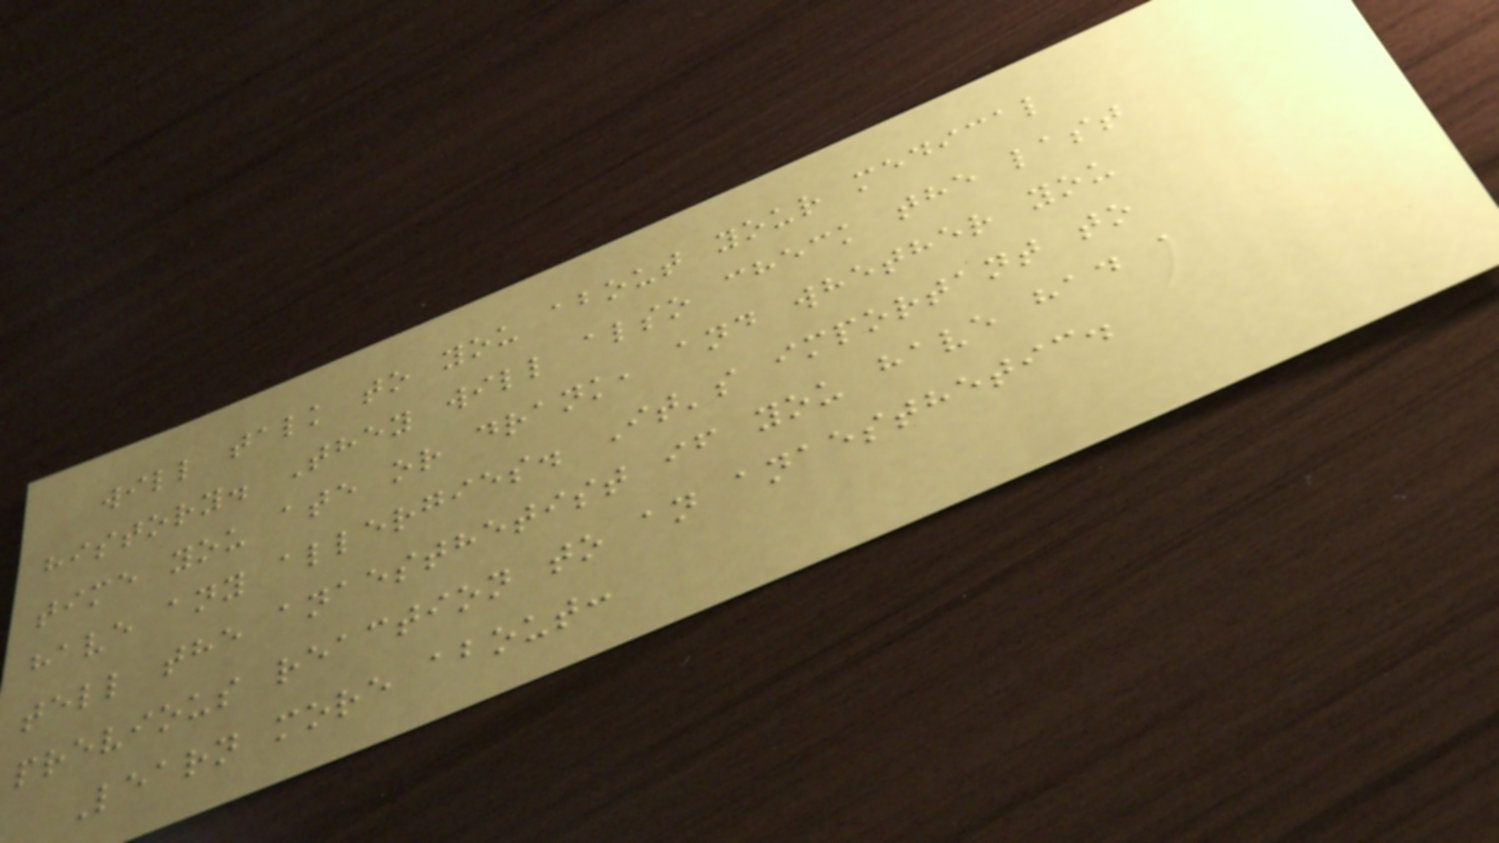will talk to you about your medical
history. They will also check the last
time you ate or drank, and whether you
have any allergies. It's important to
tell the anaesthetist if you have had a
previous reaction to an anaesthetic.
Learn more about:
